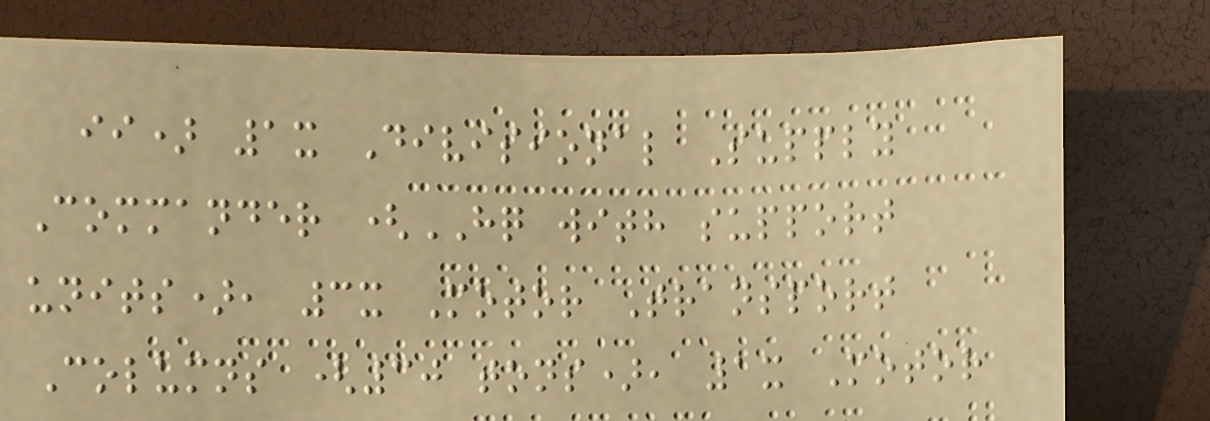ii) 1x Divisional Supply
Commander (HQ with support
units), 3x Motor Transport
Columns (30 tons), 1x Motor
